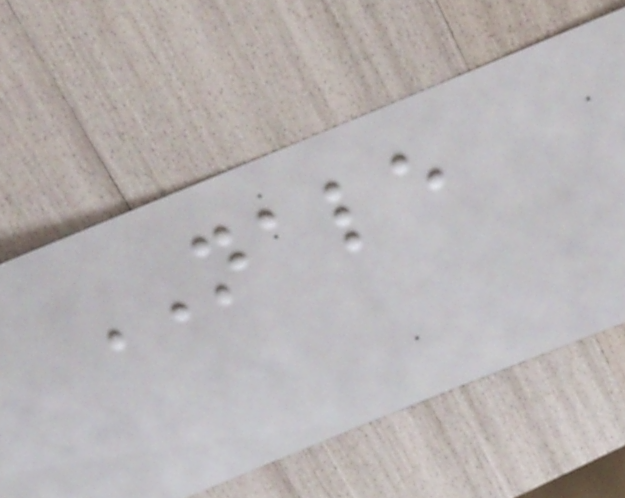NALE
